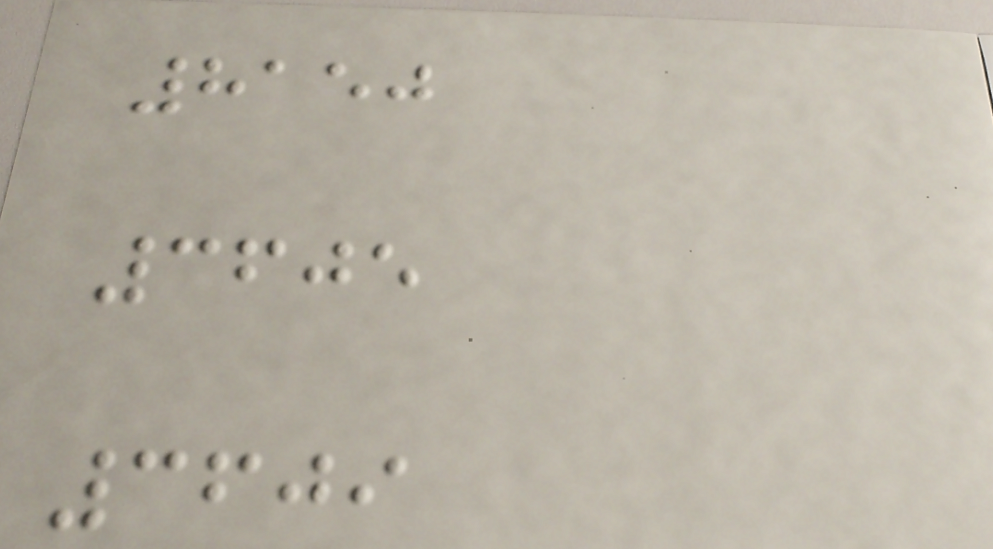8150
3605
3609
